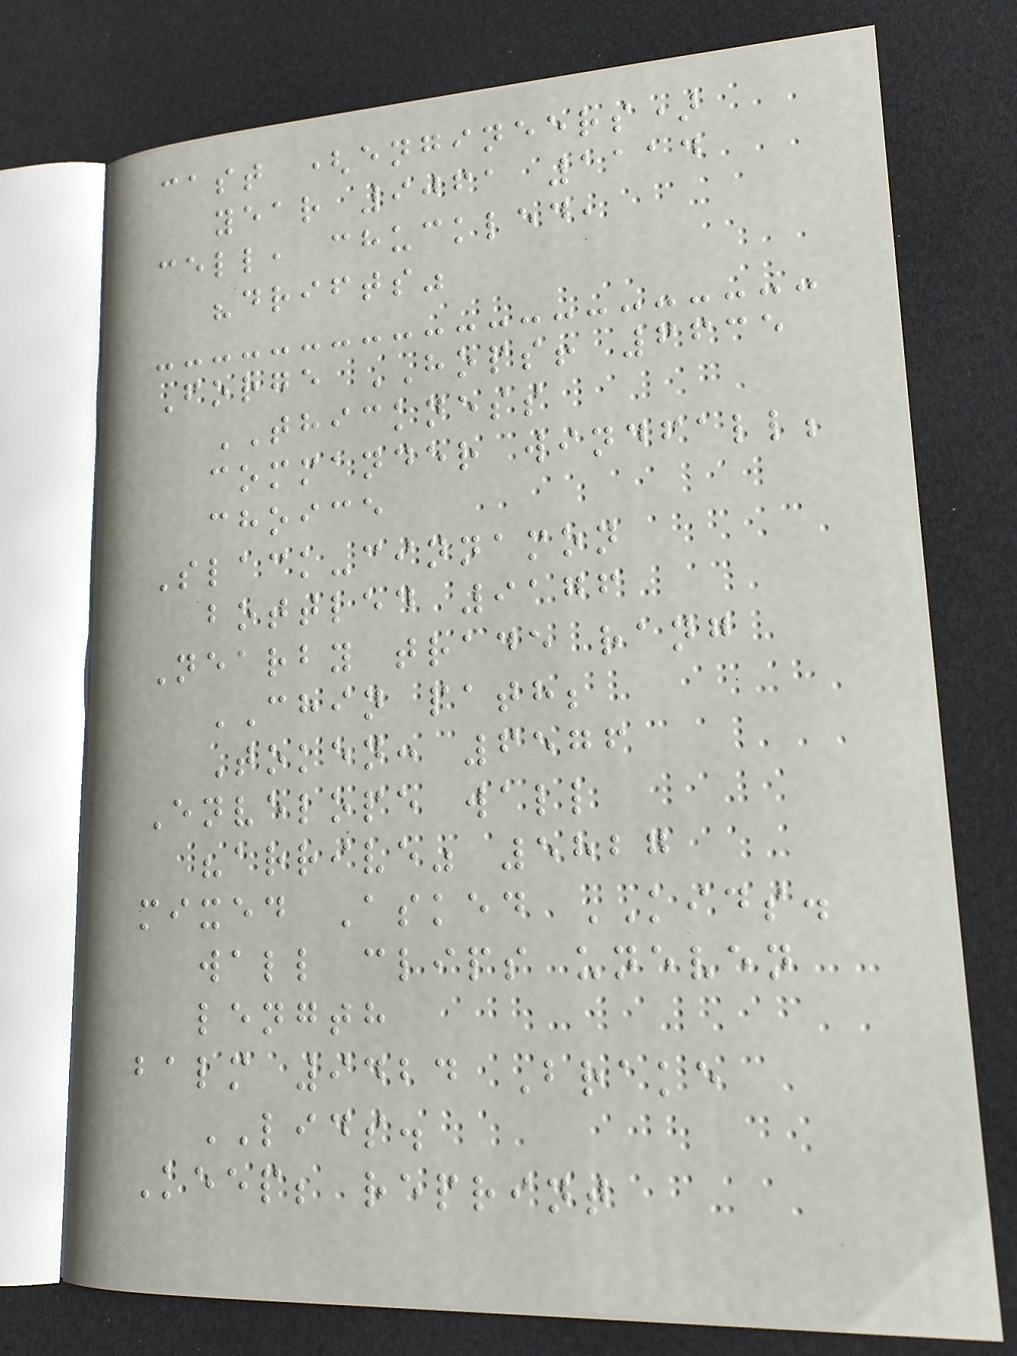cast (engineers)
year 9061 1114
cell, chuckled,
"drifts"
Forge HOPS! 6635
THICKNESS
commander windfall;
choice
Slack-cinnamon
bottled 9176
Nearby trade rang
CHIN path;
Token: 6576
Envelope wall
"arrive" 5827
mixed Asked KIDS.
wall clips uneven
length
balm 9424 Brake
LIDS.
Keep; reprint
